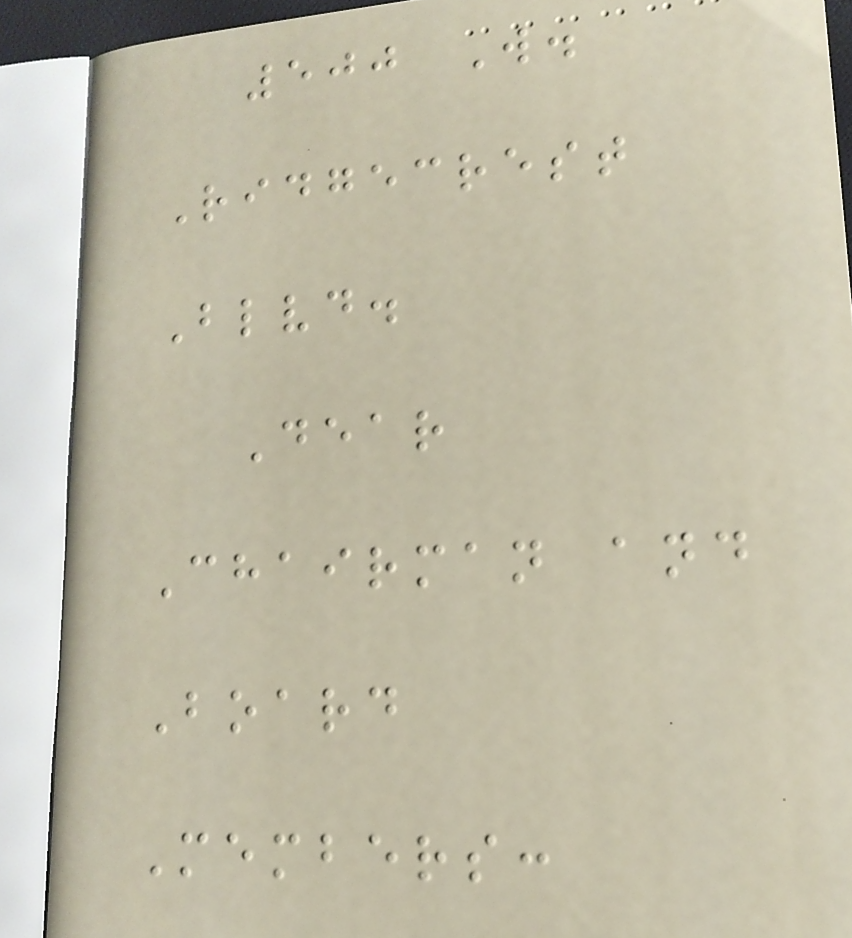500 W.
Ridgecrest
Blvd.
Dear
Chairman and
Board
Members:
